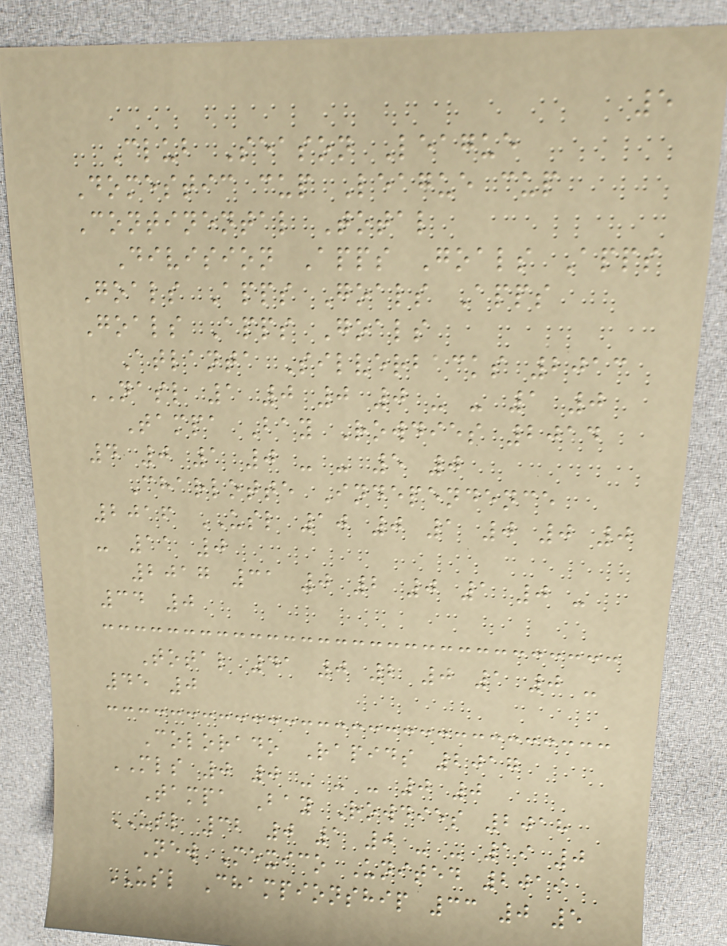5
Club Season League
Domestic cup League cup
Continental Total
Division Apps Goals Apps
Goals Apps Goals Apps
Goals Apps Goals
Atlanta Silverbacks 2013
NASL 1 0 0 0 - - 1 0
Tampa Bay Rowdies 2014
4 0 1 0 - - 5 0
Charlotte Independence
2016 USL 10 0 1 0 0 0
- 11 0
2017 31 0 2 0 1 0 -
34 0
Total 41 0 2 0 1 0 -
45 0
Colorado Rapids 2017
MLS 0 0 - - - 0 0
Tampa Bay Rowdies 2018
USL 32 0 1 0 - - 19 0
New Mexico United 2019
USL Championship 33 0 5
